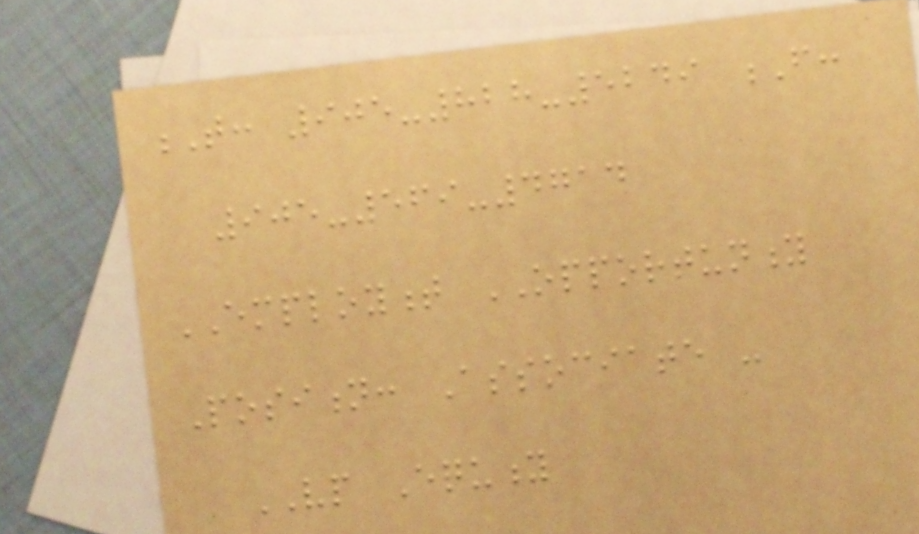T: 905-828-5249 F:
905-569-4714
EMPLOYMENT OPPORTUNITY
Position: Associate -
VP Equity
